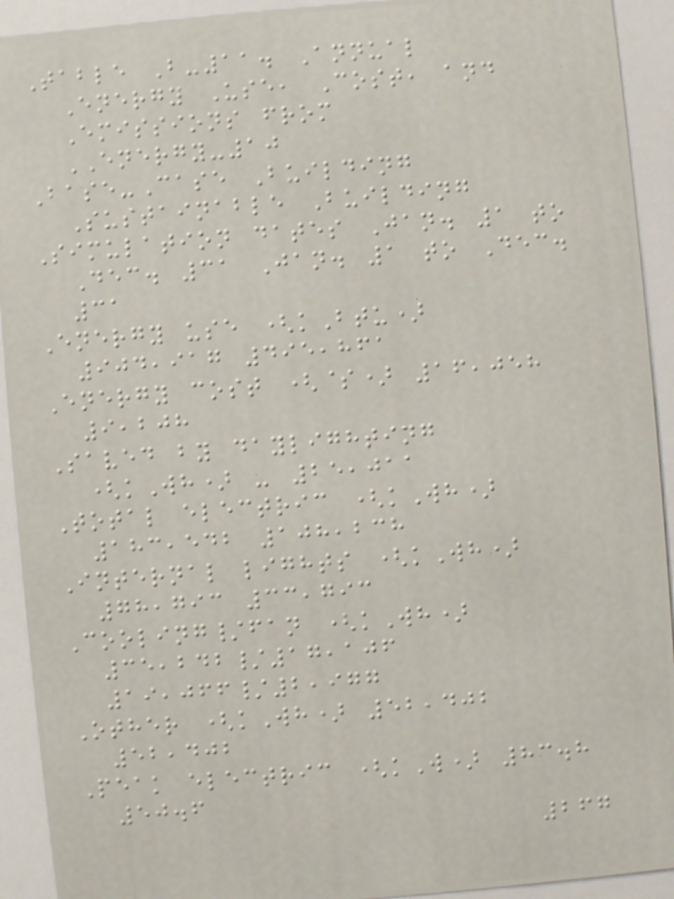Table B-11. Annual
Energy Use, Cost, and
Emissions from
ENERGY-10
Base-Case Building
Sustainable Building
Simulation dates Jan. 1 to
Dec. 31 Jan. 1 to Dec.
31
Energy use (kBtu)
904,917 495,861
Energy cost ($) 16,058
9,208
Saved by daylighting
(kWh) - 25,011
Total electric (kWh)
183,542 108,238
Internal lights (kWh)
78,793 33,793
Cooling/fan (kWh)
35,242/17,106
19,066/2,977
Other (kWh) 52,402
52,402
Peak electric (kW) 83.8
50.6
267
